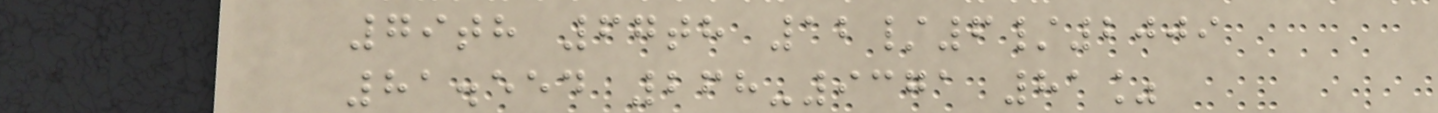79th 67th 12/6/2009
81.554 268-9371 81%
